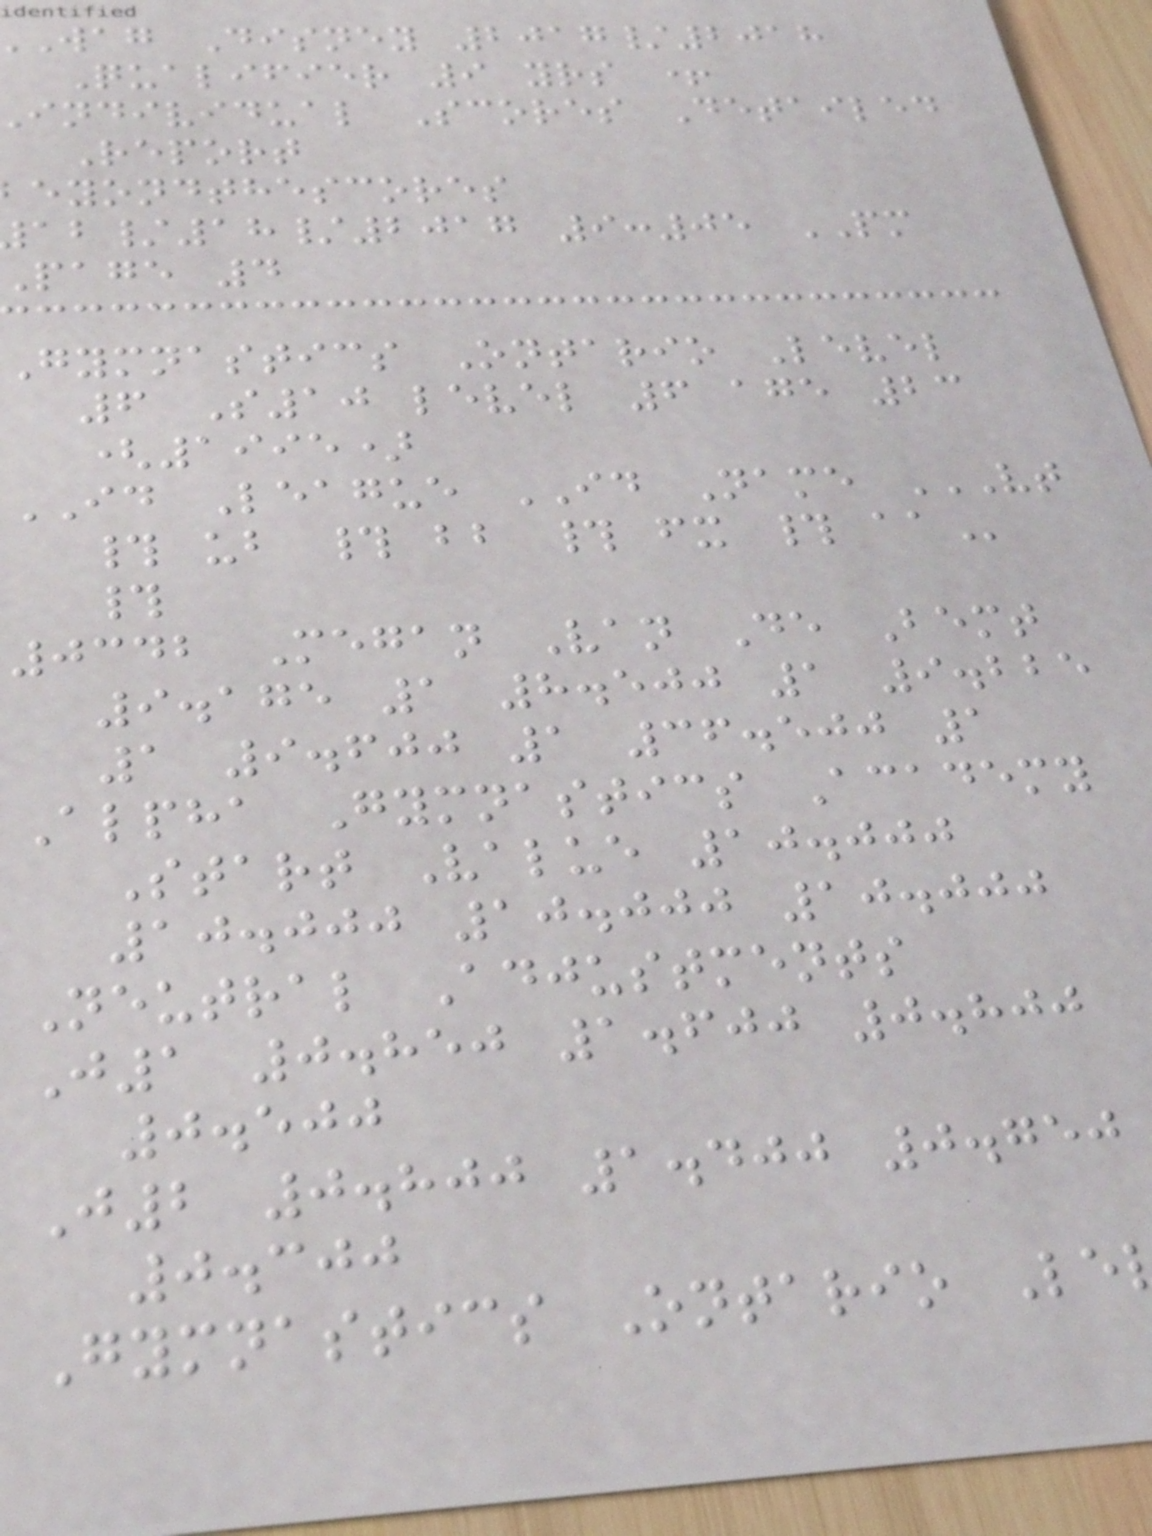wag Disney 2017/2018
Qualifier 9 yrs +
individual Scores Detailed
Report
eyondthescores
/18/2017 9:05 PM
page 4
Gymnastics Ontario Level
6 S10 level 6 age 23
(1995)
ID League ID Name VT
# ub # bb # fx #
#
0342 Megan Van De Bemt
9.175 1 8.500 1 9.225
1 9.600 1 36.500 1
Alpha Gymnastics Academy
Start Value 10.000
10.000 10.000 10.000
Neutral Adjustments
J1 0.850 1.600 0.800
0.500
J2 0.800 1.400 0.750
0.300
Gymnastics Ontario Le
